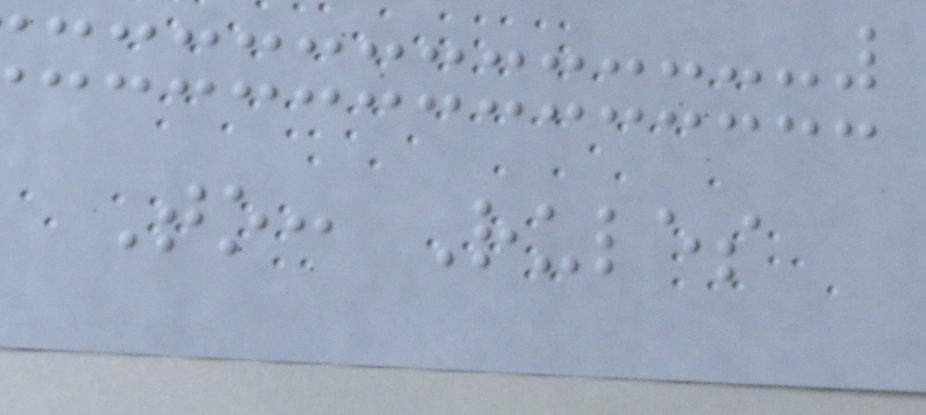To: Rules
